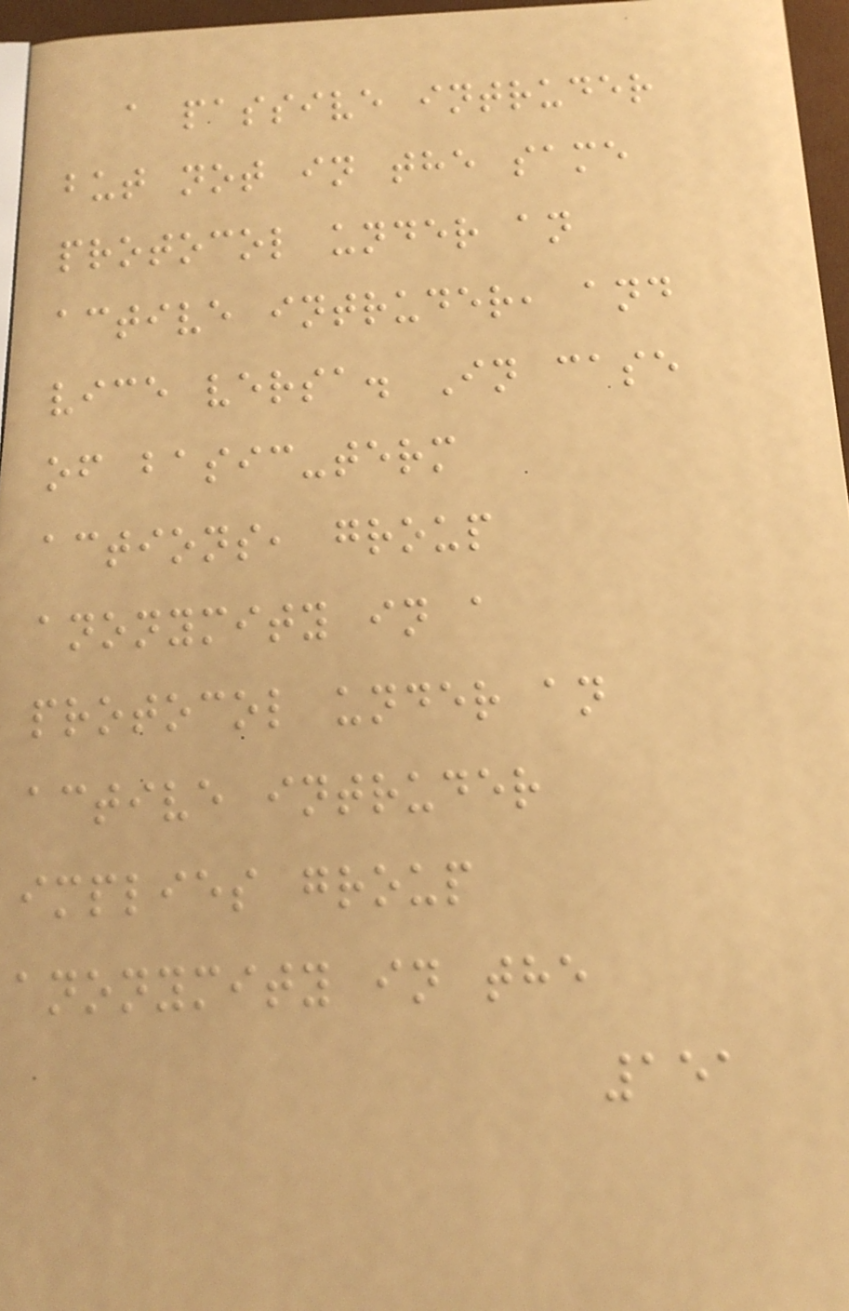a passive intruder
but not in the same
protocol under an
active intruder, and
vice versa. In case
of basic-term
actions, group
anonymity in a
protocol under an
active intruder
implies group
anonymity in the
151
